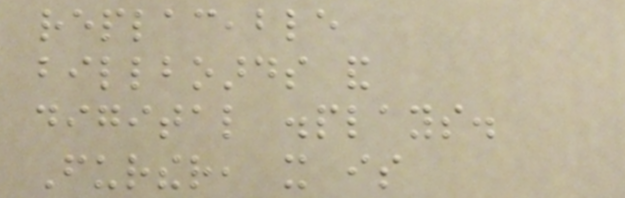replaceable
billboards and
digital displays.
Further, it is
